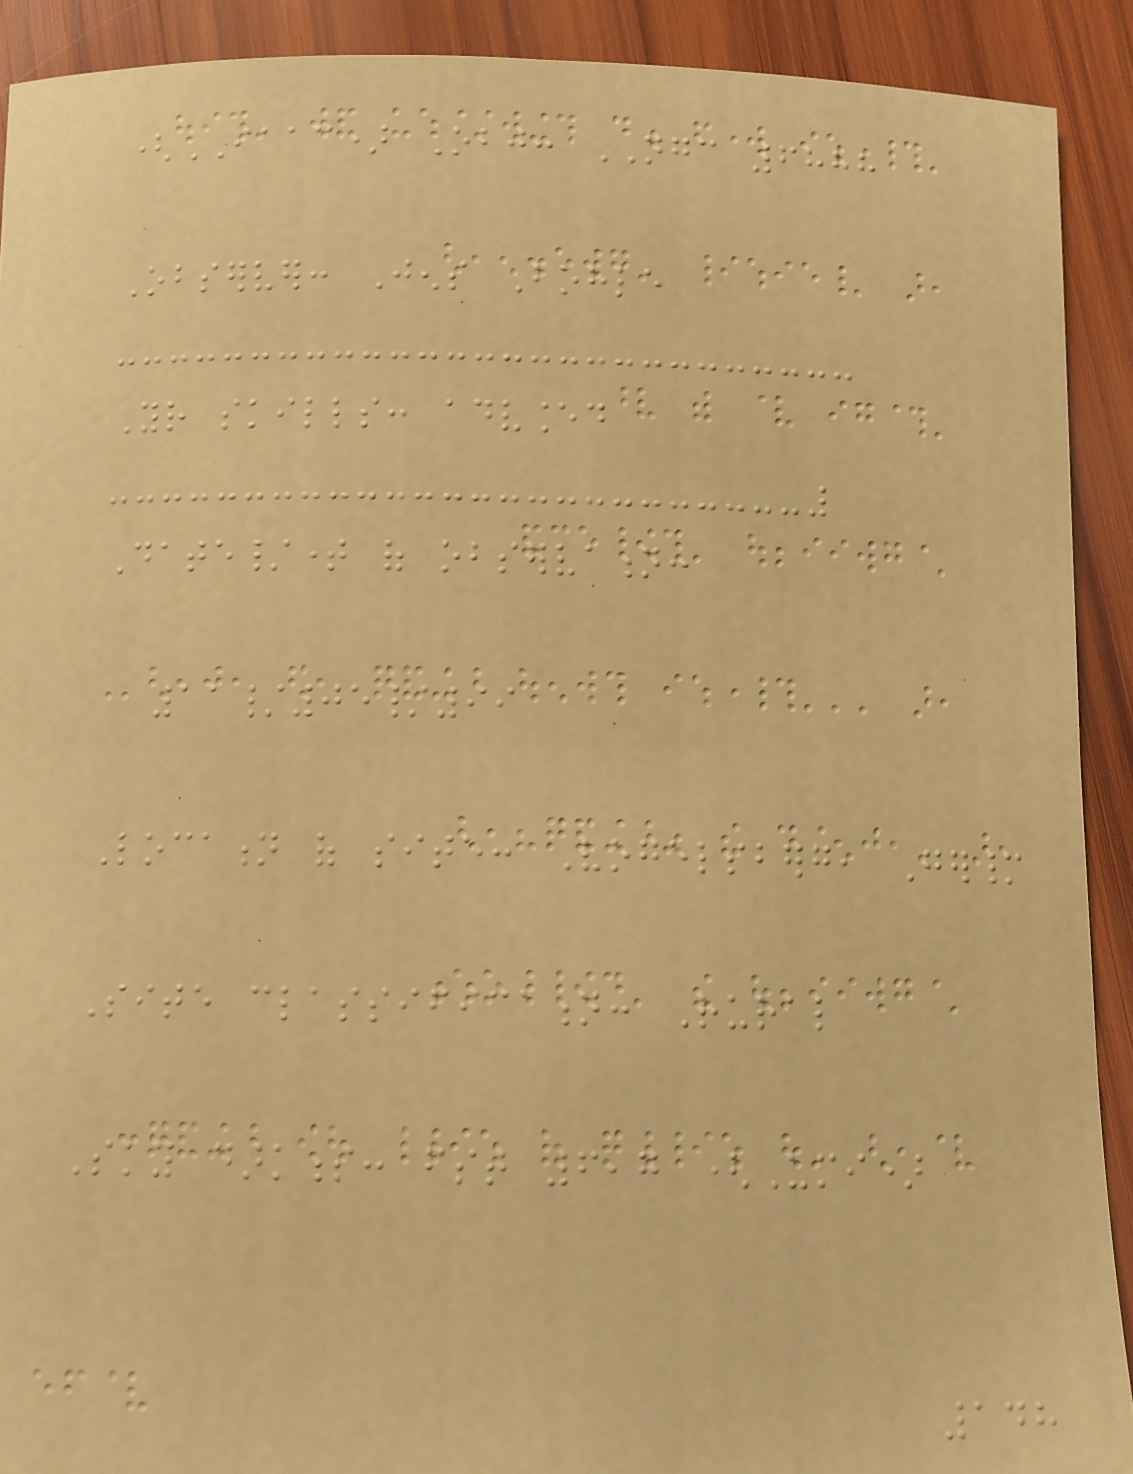(IAAC) Obj: NGC 6888
Observer: Jens Bohle
Your skills: advanced
Date/time of observation:
11/05/99
Location of site: Vogelsberg, Germany
Site classification: Rural
Sky darkness: fst 6,7 (Umi)
148
